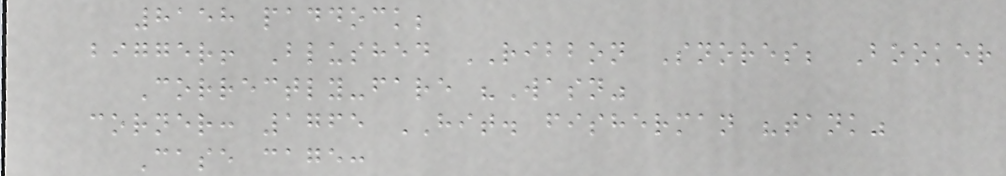8158 paddock;
bigger! Blushed RIBBON Snores; Booker
Correctly-fare "Wasn"
corner: 1765 HIT. fisherman "tank"
Case cage:
